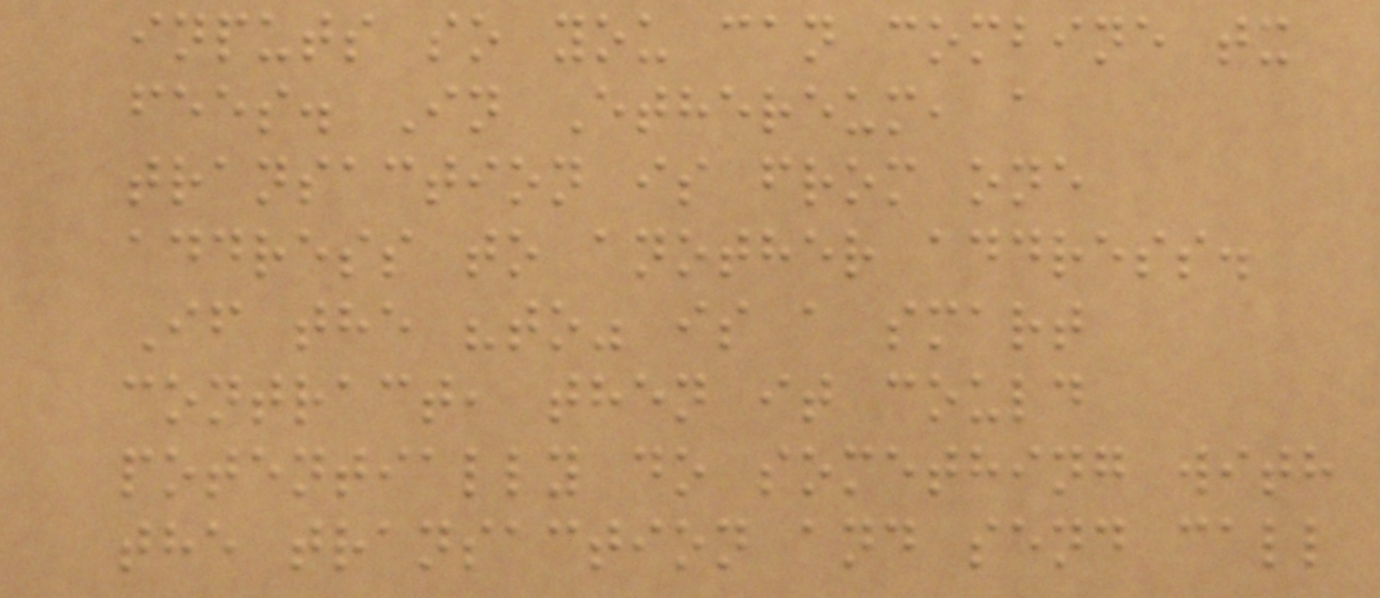inputs so you can combine tx
fees. In Ethereum, a
transaction is from one
address to another address.
If the "to" is a smart
contract, then it could
potentially do something with
the transaction and send call
